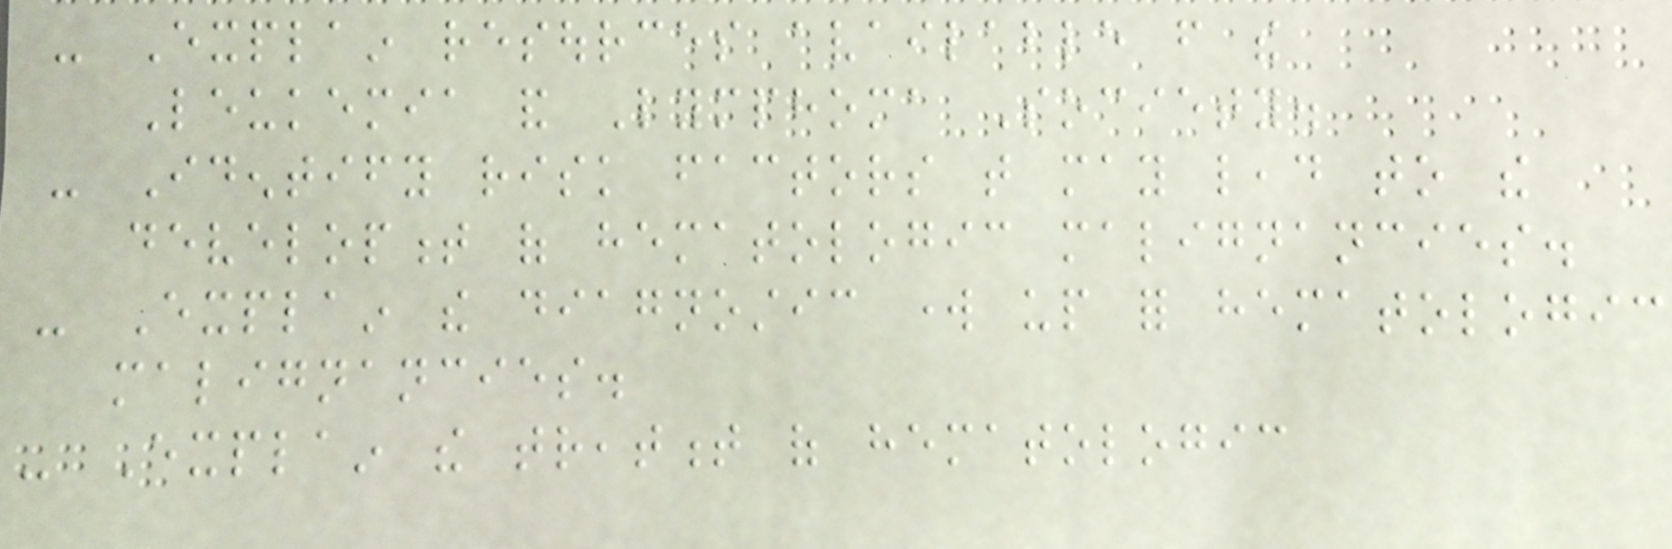- Explain resources available from the
Leukemia and Lymphoma Society.
- Identify risk factors that may lead to the
development of hematologic malignancies.
- Explain the diagnostic work up for hematologic
malignancies.
- Explain the treatment of hematologic
